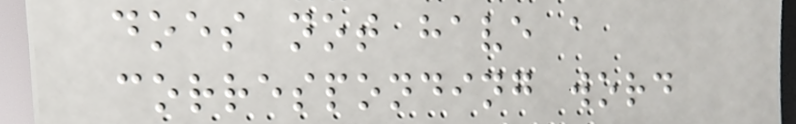does not have a
corresponding word
